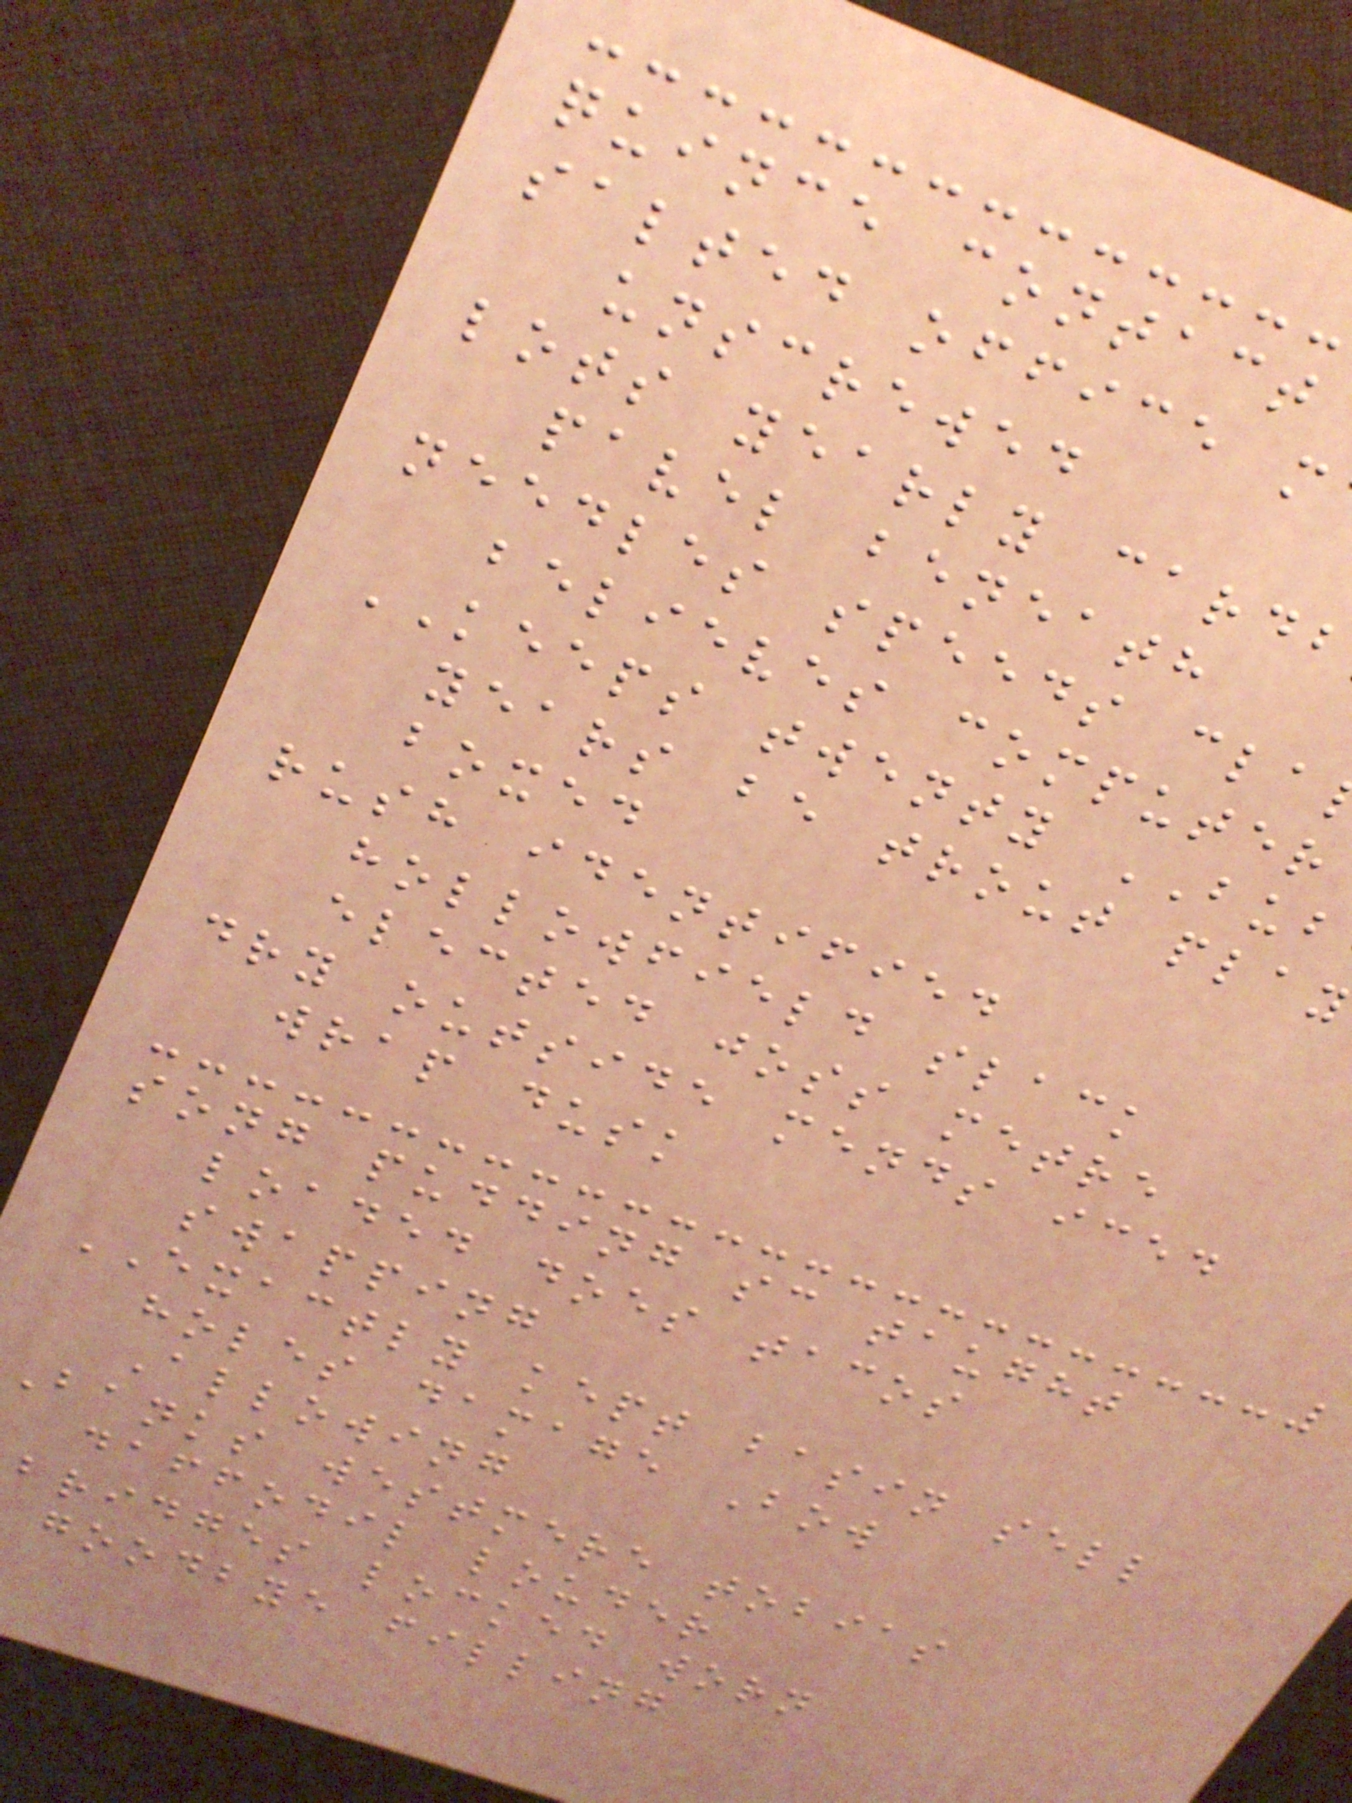quince contact
salted office m
unscrewed
lots yearly cardb
pavel beneath
needles speeds cla
believes computer
KEEPS twenty BUB
years be trout play
boxed
rush identified
hollowfield slack
elected joss metre
dry outside mends iced
wrap dusk
song pudding sc taught
loaded does tacos
swapping
EXACTLY kept basin sell
holes damage Bow
Allowing
Banks westmere tobias
daffodil louder
bridges locked worn
goodbye filling
